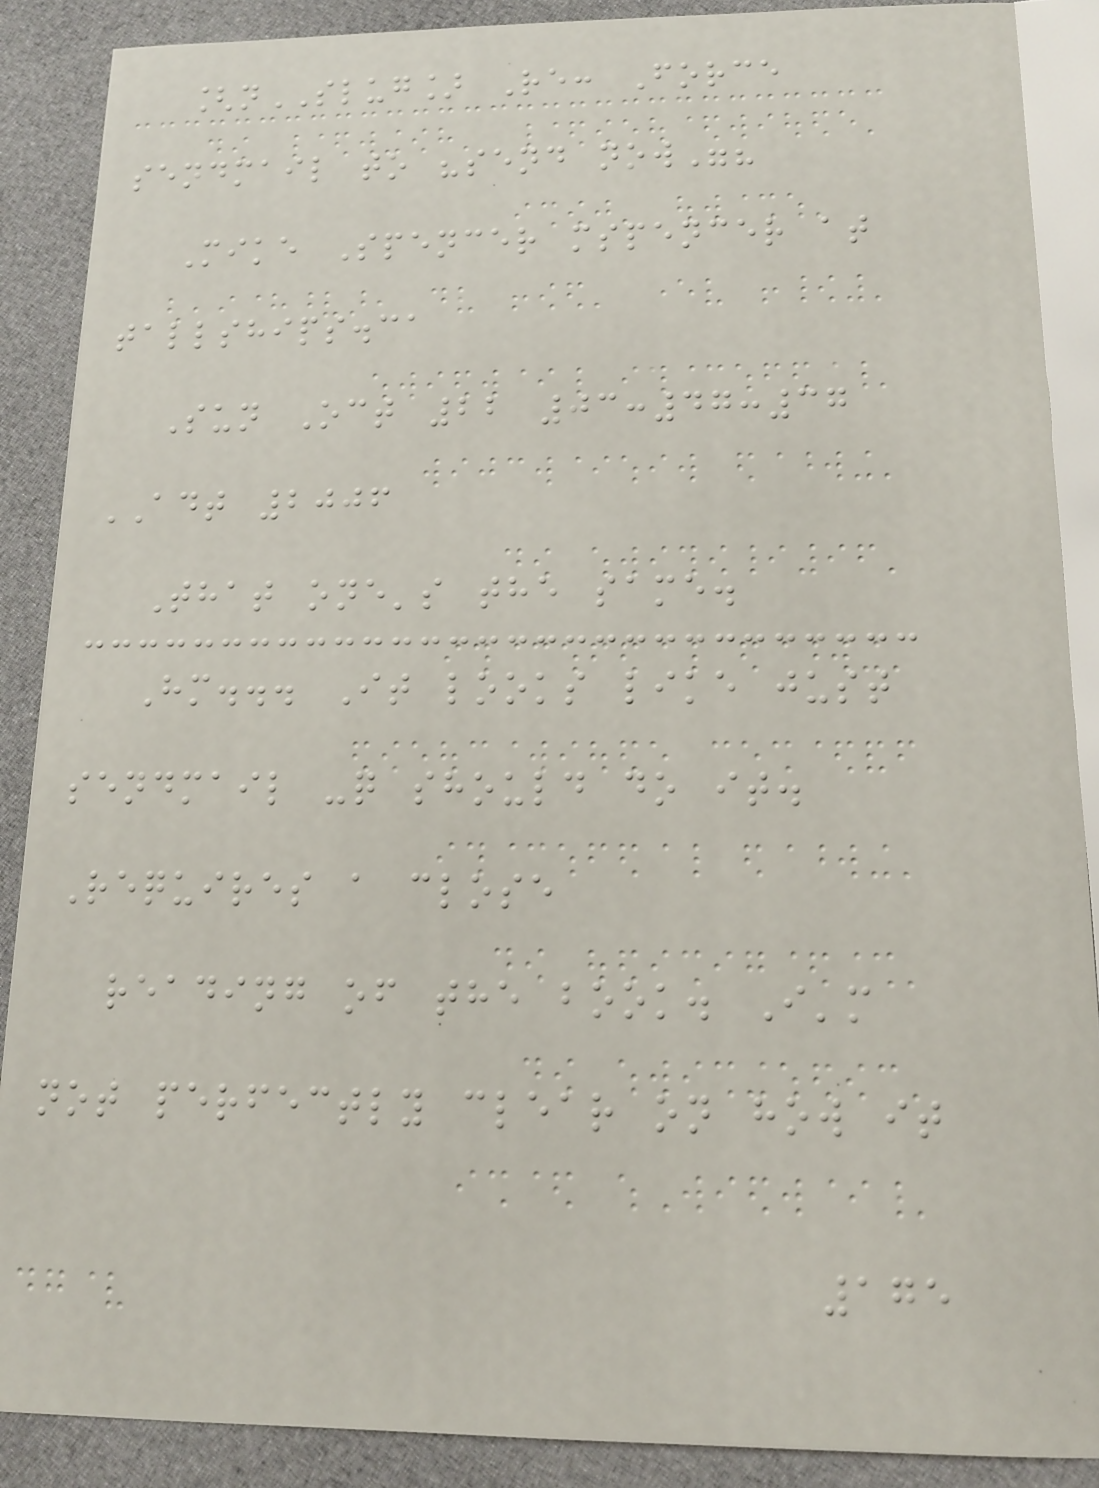[nSLUG] Re: Force
sendmail to "send now"?
Mike Spencer mspencer at
tallships.ca
Sun Oct 22 03:47:37
ADT 2006
That one's the same.
Hm... It looks like just
sendmail -q should do it.
Requires a close
reading of the book. I'm
not perfectly clear on how it
175
